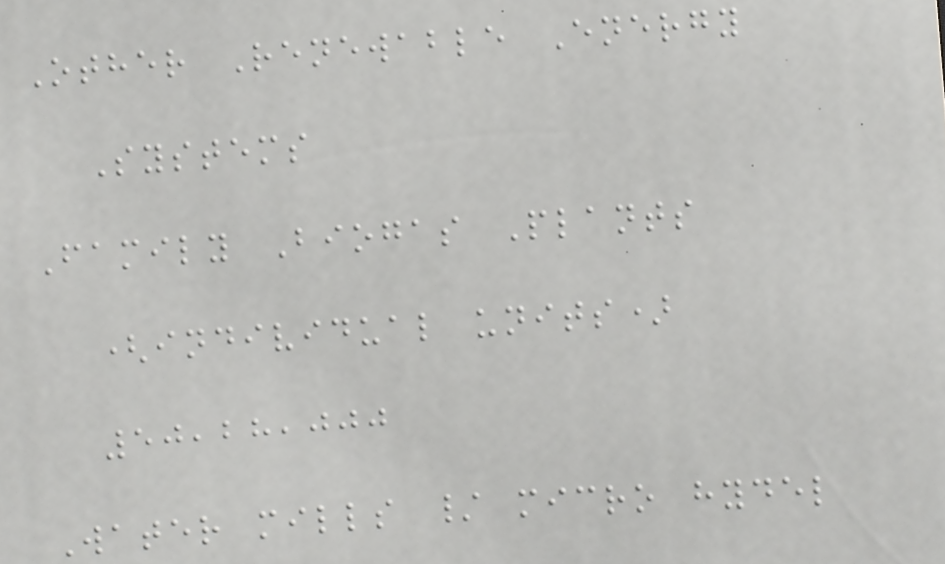Other Renewable Energy
Systems
Family Biogas Plants
(individual units)
50,28,000
Water mills / micro hydel
